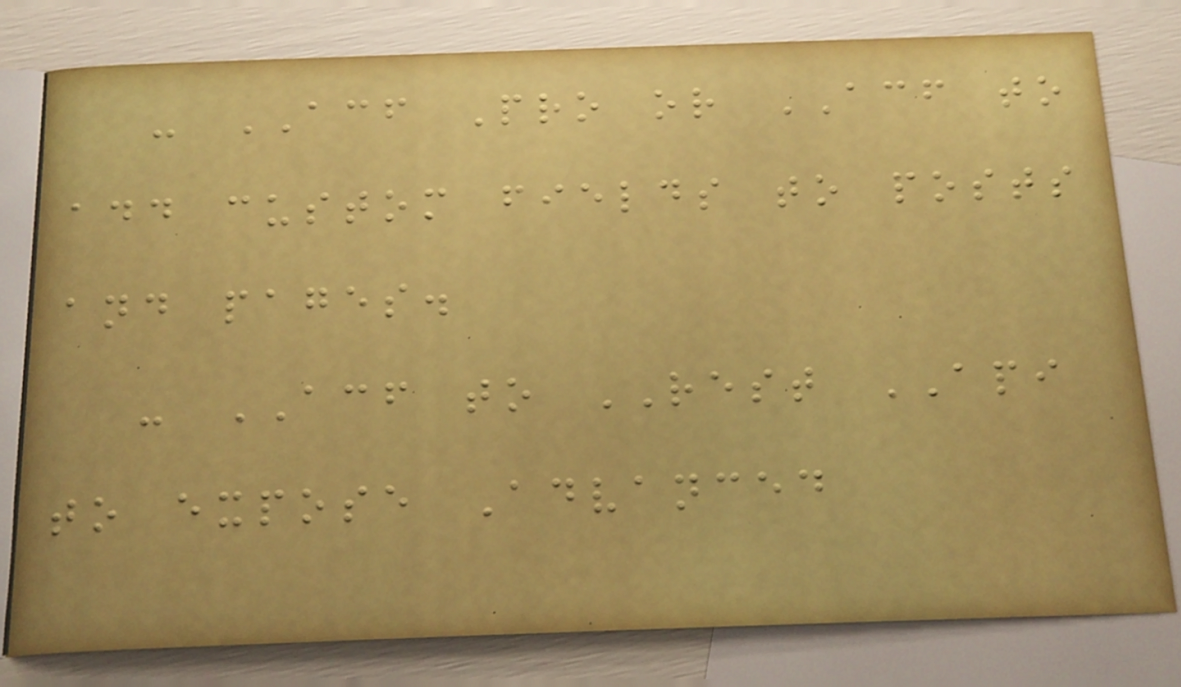- ACF Pro or ACF to
add custom fields to posts
and pages.
- ACF to REST API
to expose Advanced
